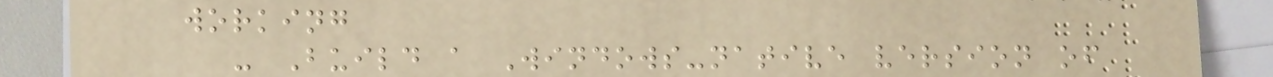working
- Build a Windows-native version of
